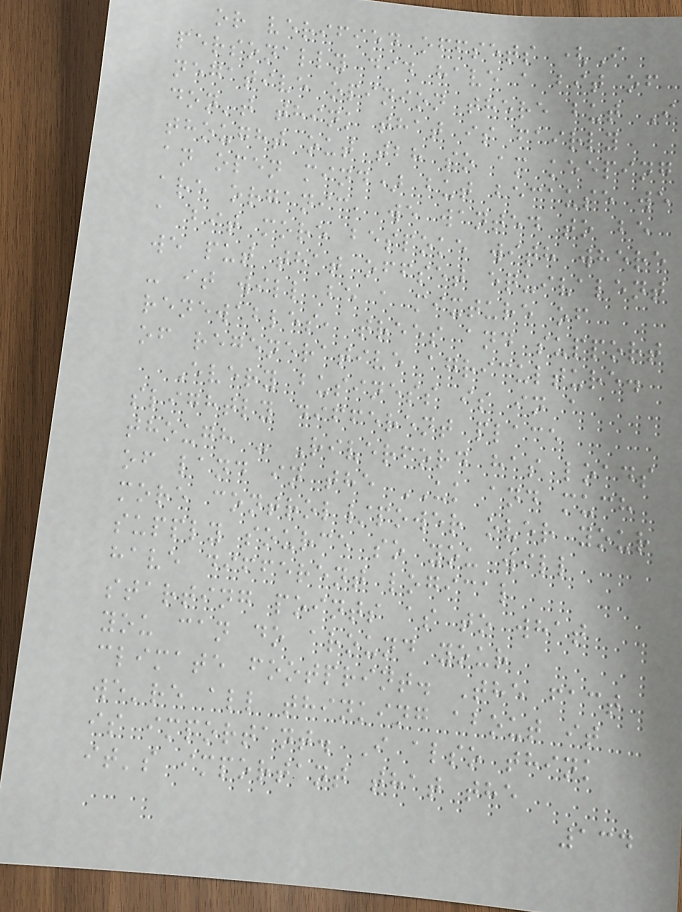or verified offsets (I
personally did have a bit of
negative opinion there but I
don't think that is fairly
thought out tbh so am keeping
an open mind) but because we
are organic, we wanted to be
a bit more bespoke with where
we put that offset equivalent
- it will be a mixture of
renewables, trees and support
of regenerative agriculture.
Every business is in a
slightly different place
though - Riverford has loads
of land in the UK and much
more control/power over your
supply source so you will
have different logical
starting points as to what
you can do around your
climate footprint. The fact
we're all thinking about it
is important. I also think
it's important that the
134
